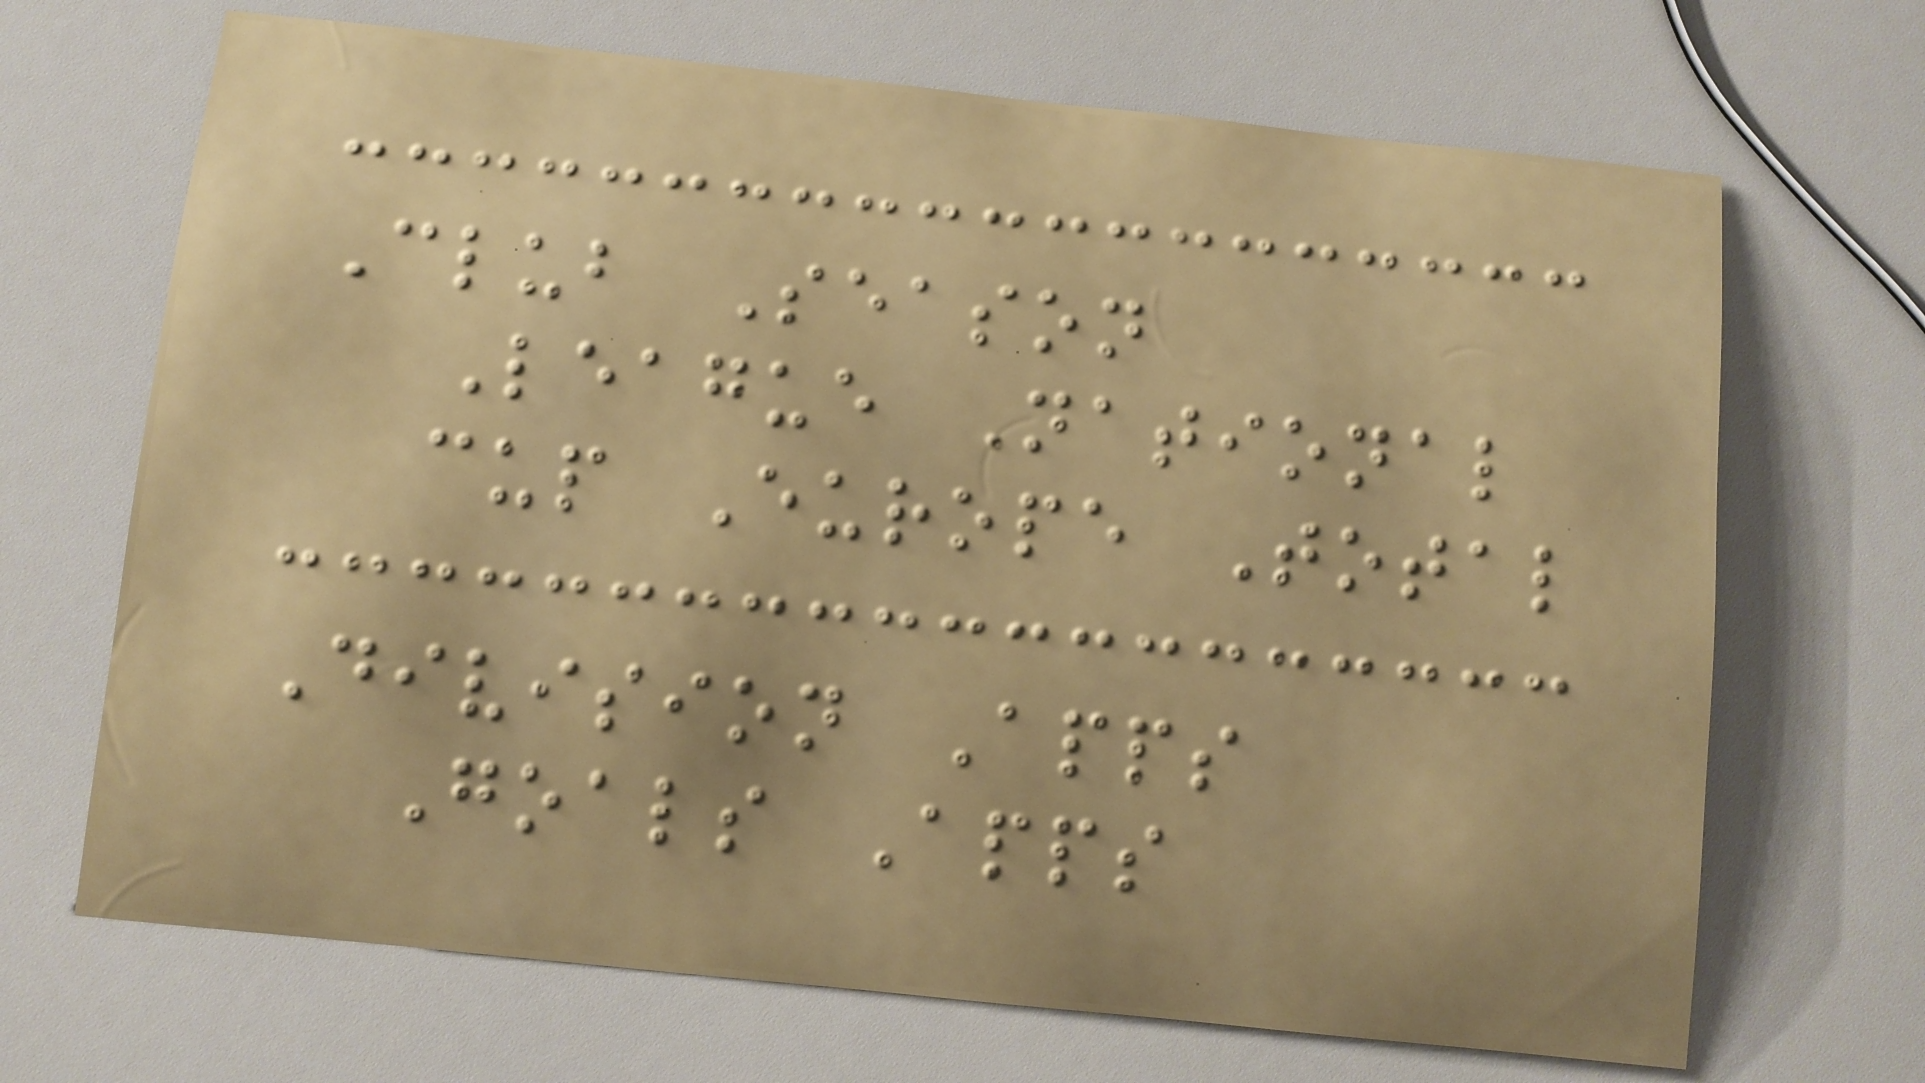Club Season
League National
cup Europe Total
Division Apps
Goals Apps
